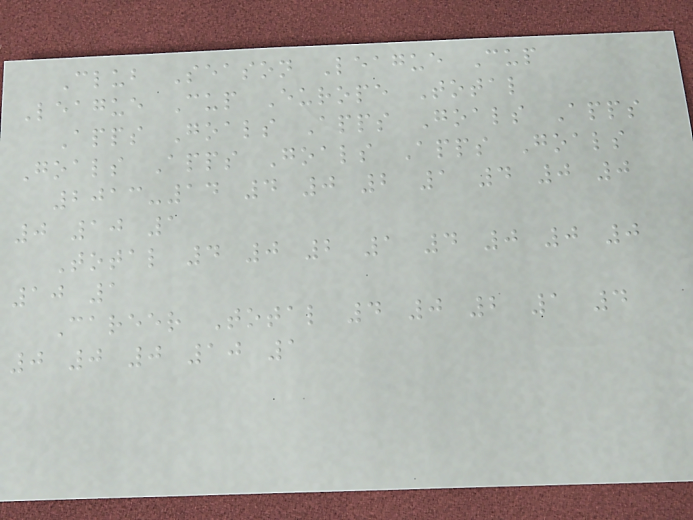Club Season League Cup
League Cup Europe Total
Apps Goals Apps Goals Apps
Goals Apps Goals Apps Goals
2013-14 4 0 2 1 4 0 0
0 10 1
Total 4 0 2 1 4 0 0 0
10 1
Career Total 4 0 2 1 4
0 0 0 10 1
